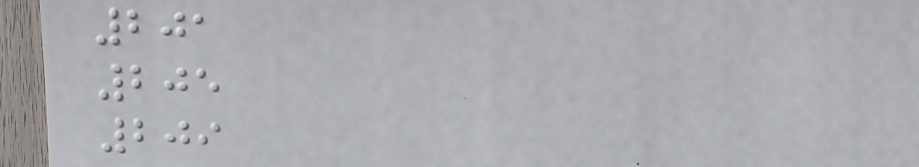201
205
209
